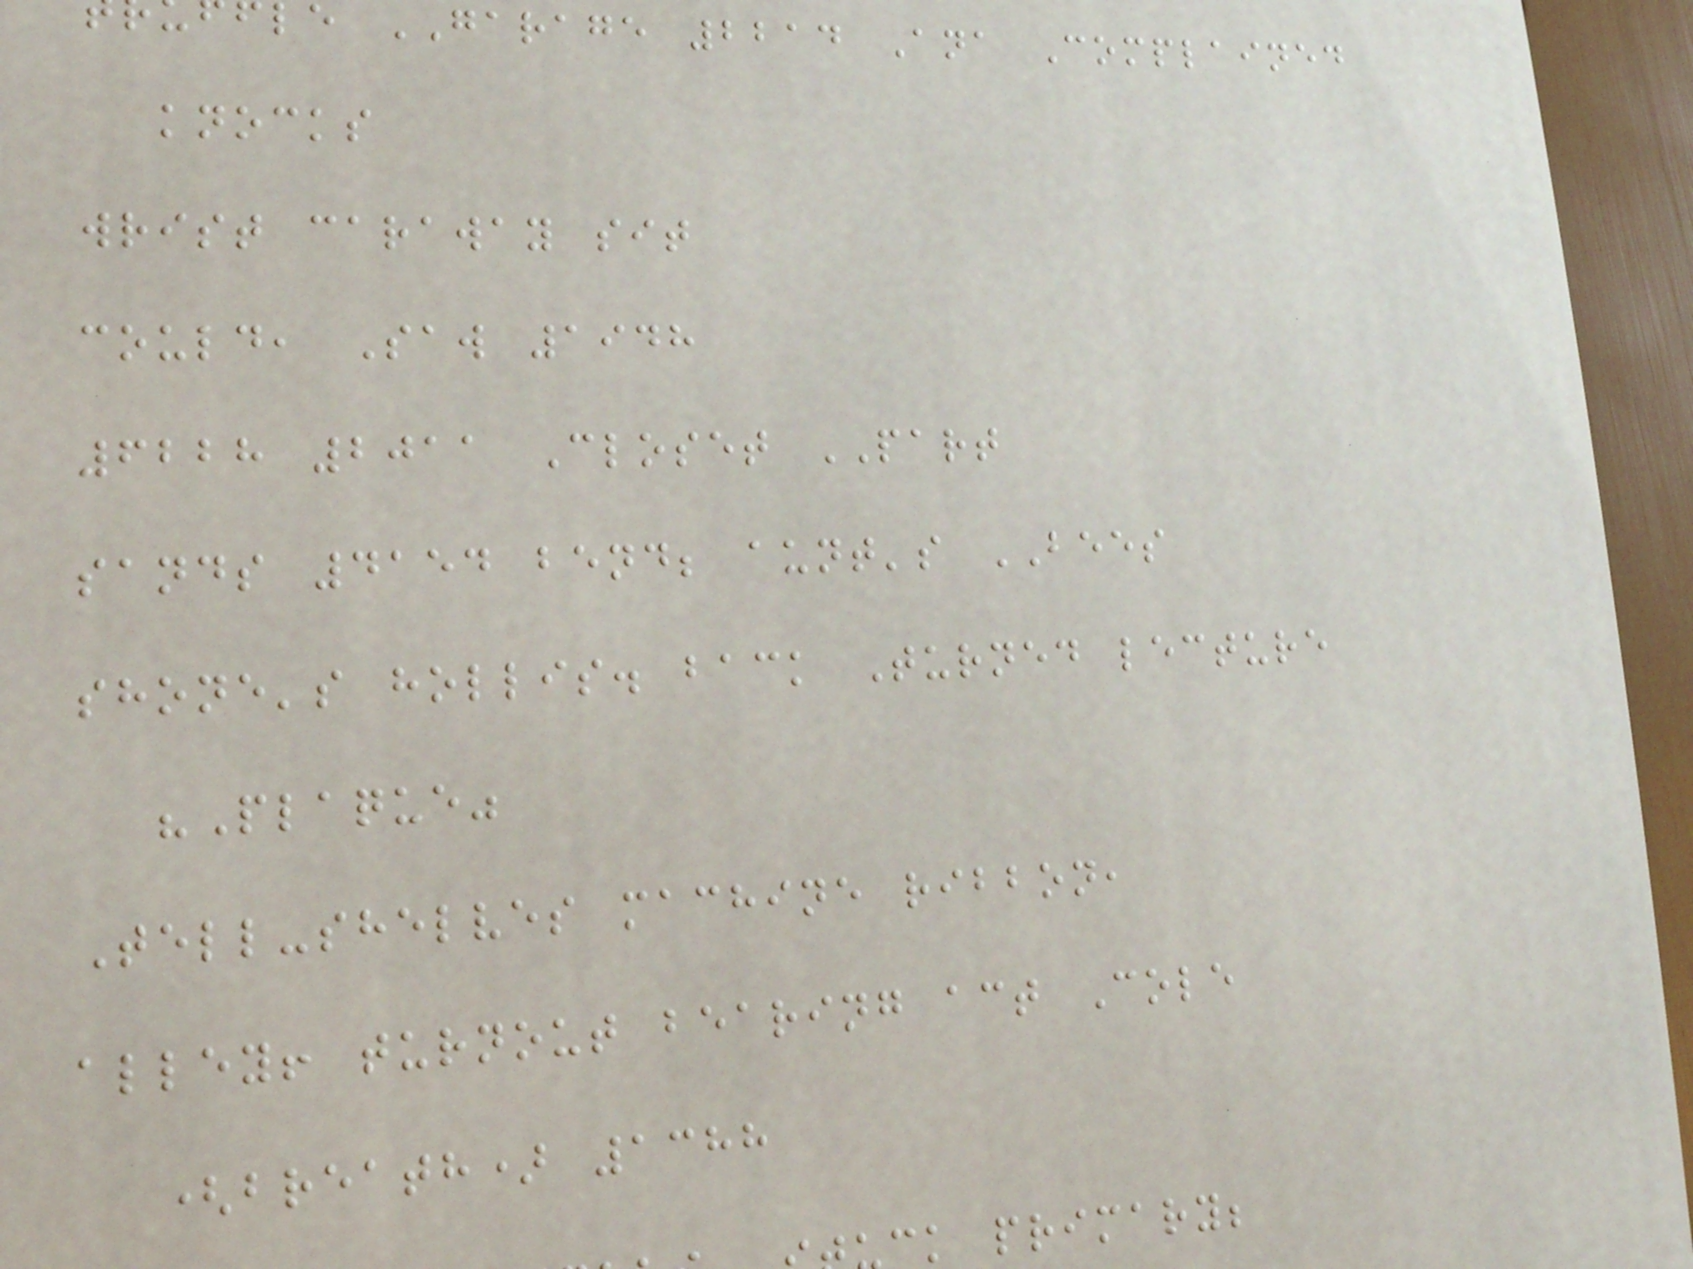le GARAGE 2214 Ana Complained
knocks
wrist caraway sit
could, Saw 1948
6228 2011 Closet PART
sands 4154 bend; aunt's BEES
shone's hollis. back Turned lecture
"Plaque"
Tell-shelves machine ribbon,
alley! turnout bearing act Cole
(breath) 1388
ck primary;
